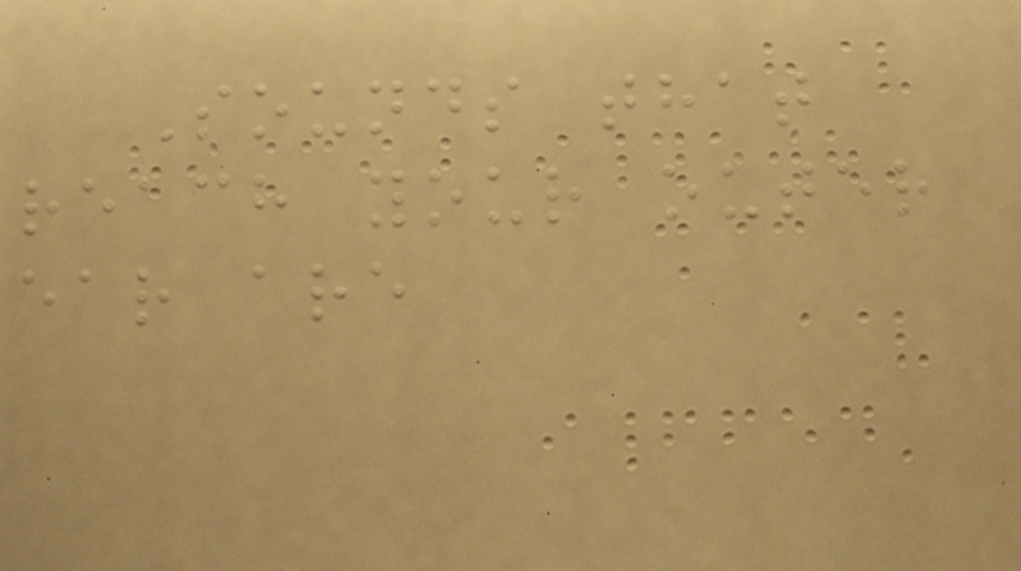Sounds that
reach your outer
ear are
